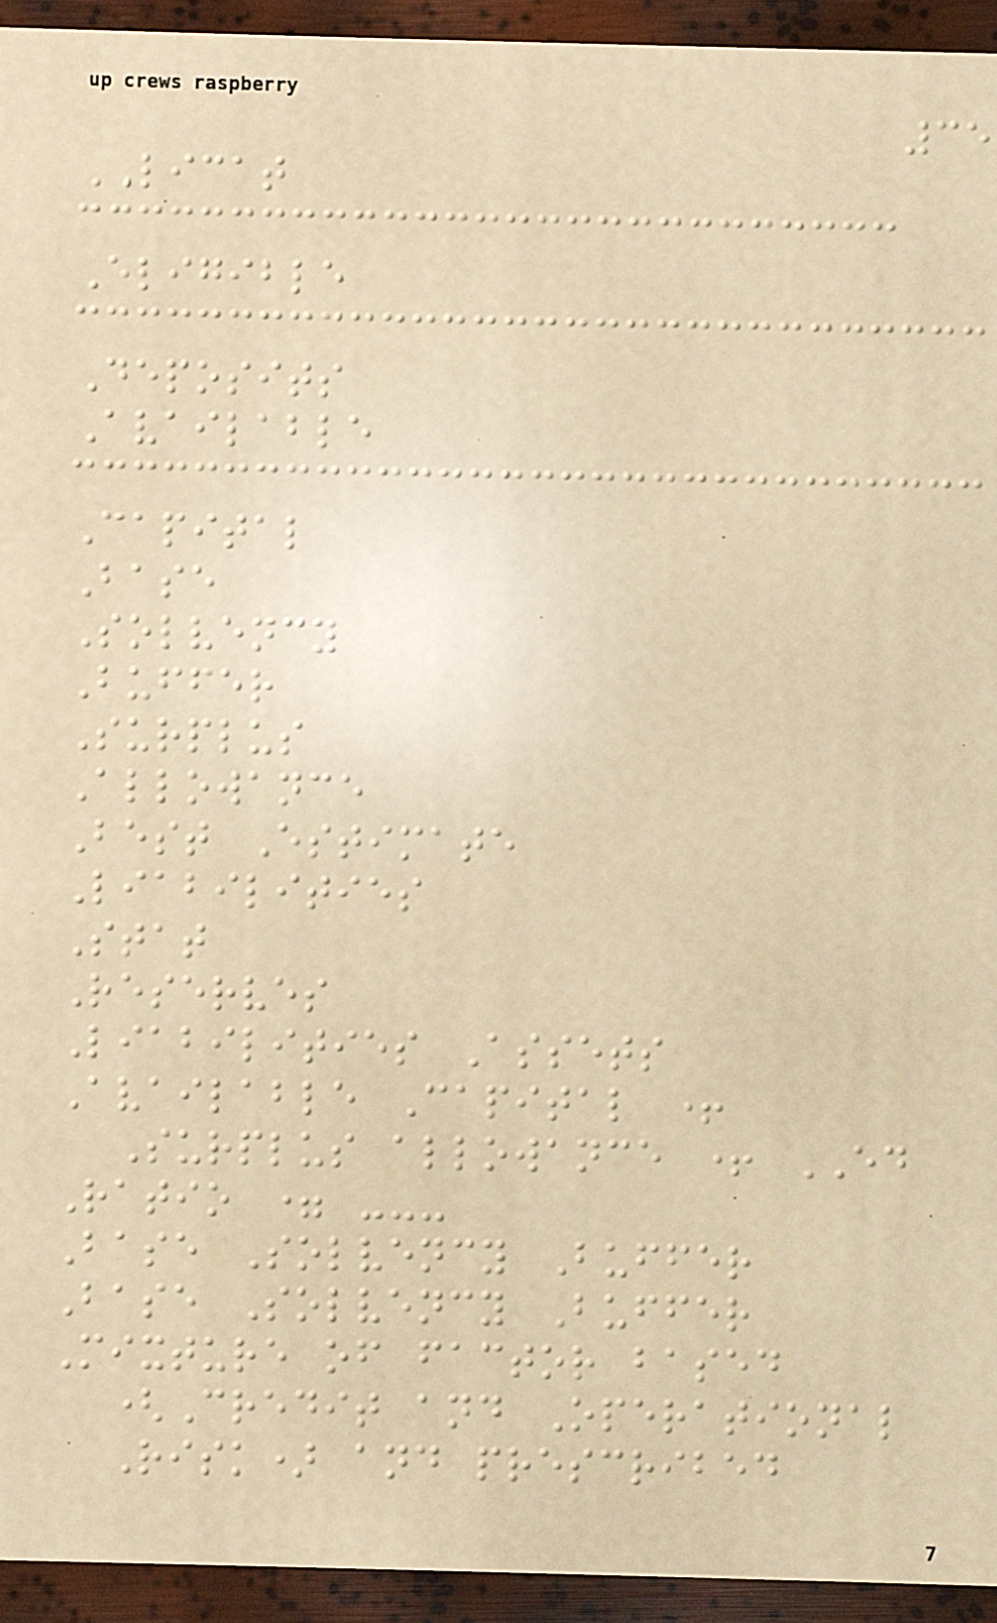35
LICAT
Eligible
Deposits
Available
Capital
Base
Solvency
Buffer
Surplus
Allowance
Best Estimate
Liabilities
Stat
Reserves
Liabilities Assets
Available Capital +
Surplus allowance + ED
Ratio = ---
Base Solvency Buffer
Base Solvency Buffer
Mixture of factor based
(Credit and Operational
Risk) and prescribed
